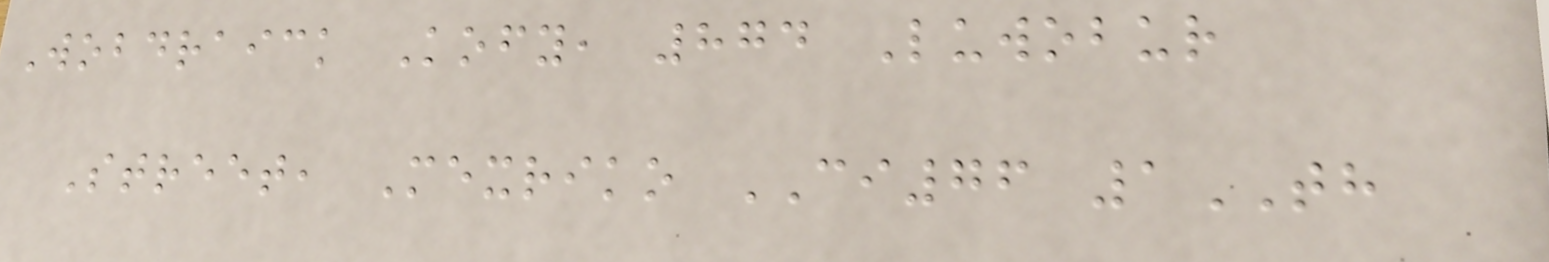Wobdraick Kofy, 874 Luwobur
Street, Mexriko CI76 1TH
